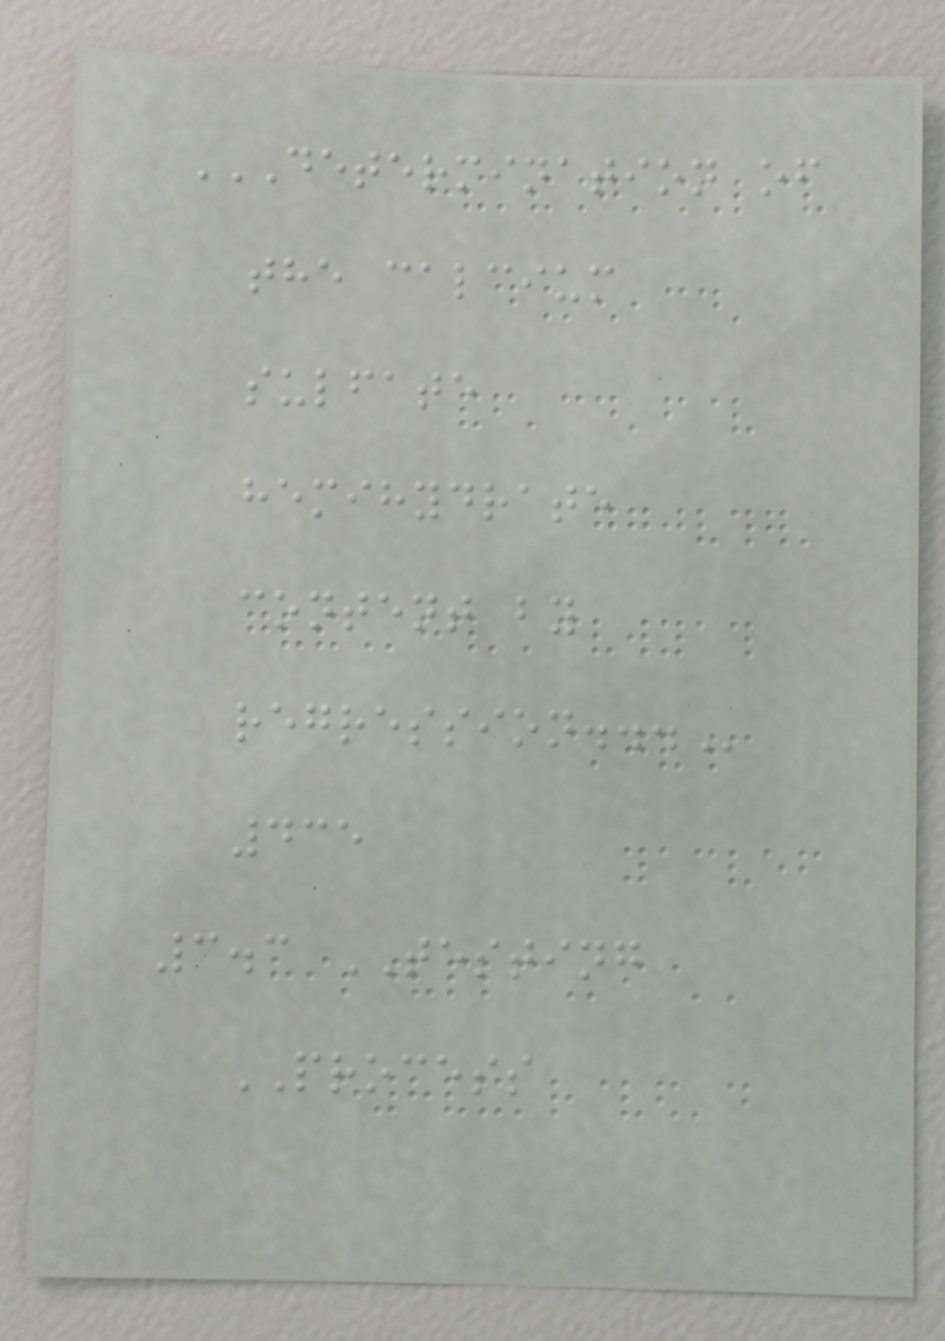DETERMINATION OF
THE CALCIUM
SULFATE
HEMIHYDRATE
CONTENT BY
REGRESSION...
435
3.3 TESTING
PROCESS
